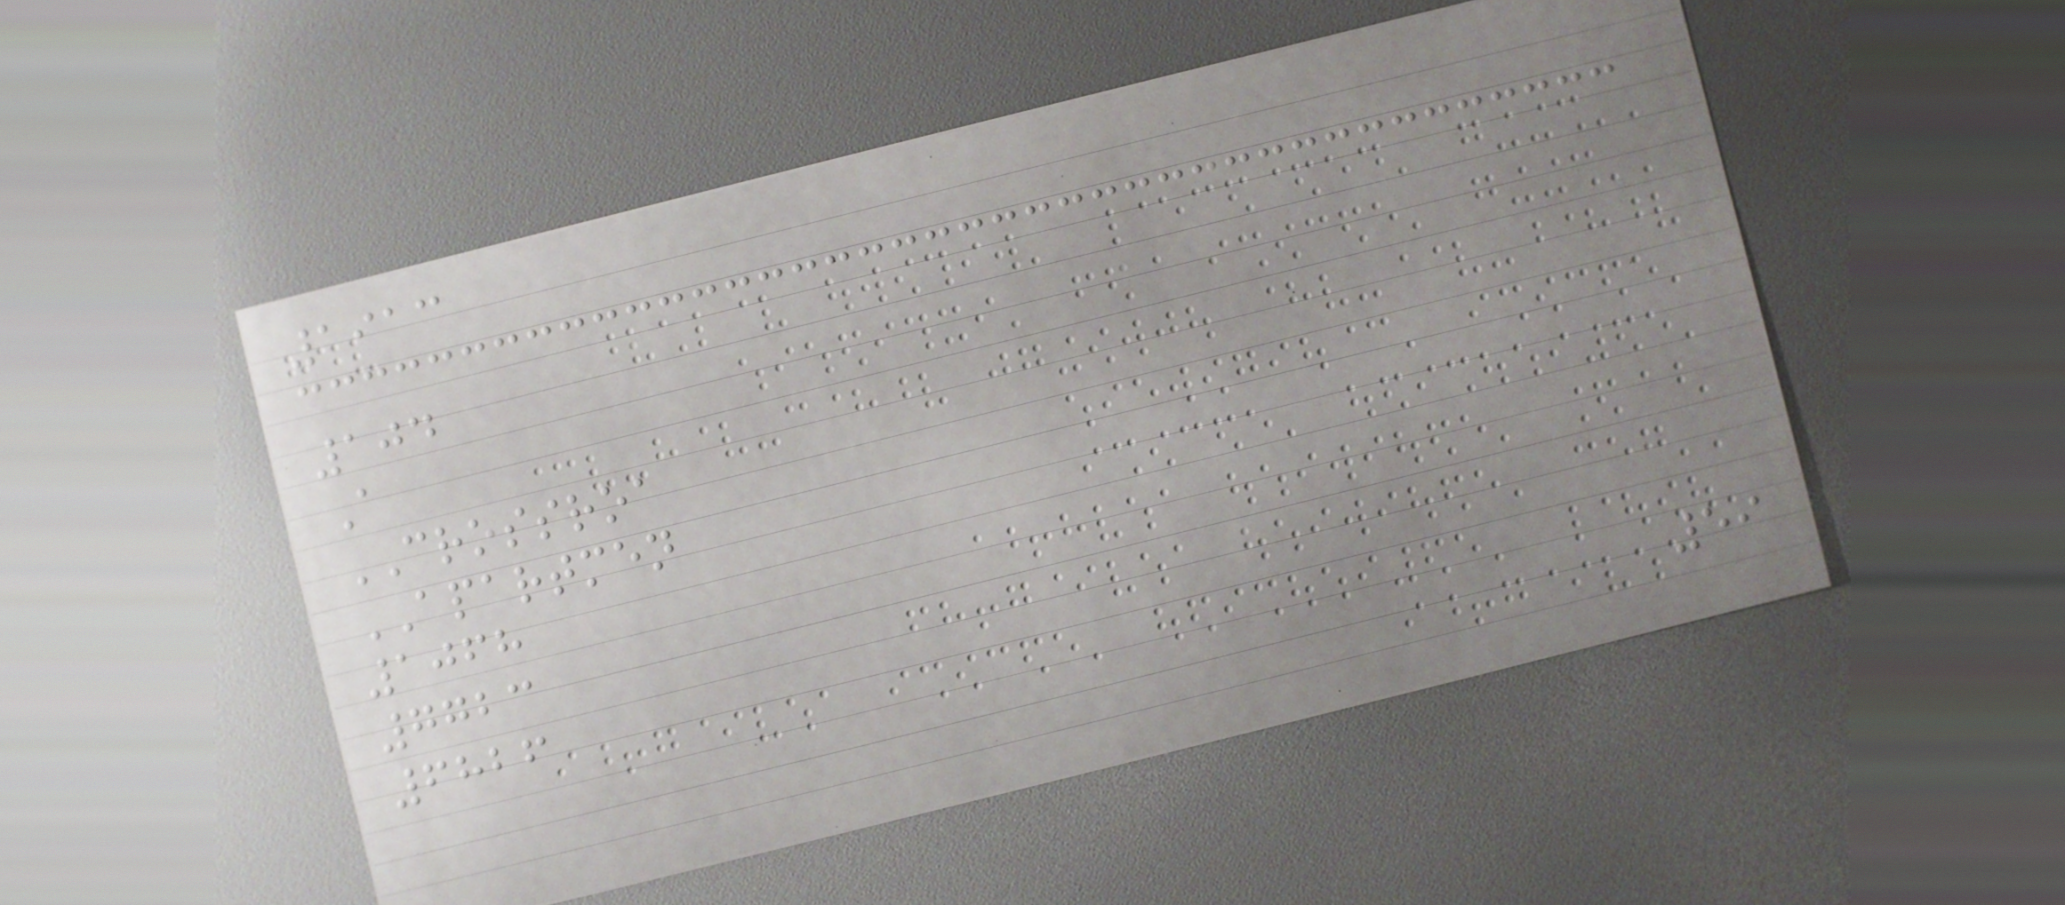1913
104
A
CROSSROA
APARTMEN
1068
7723
6826
59
